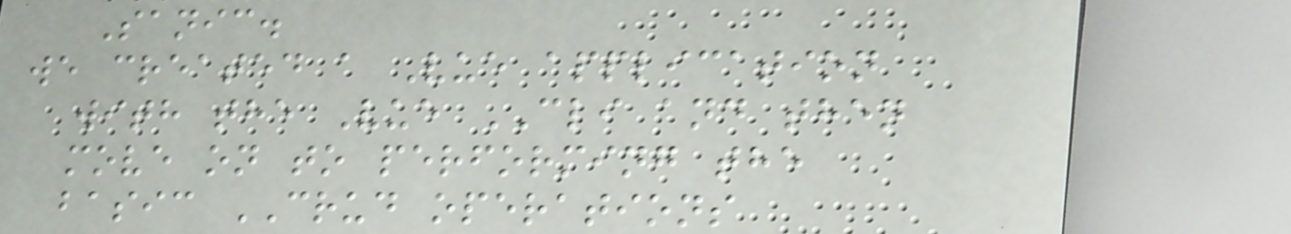Sanic.
we created a Vue application
with the Vue CLI and then
move on to performing the
basic CRUD operations
